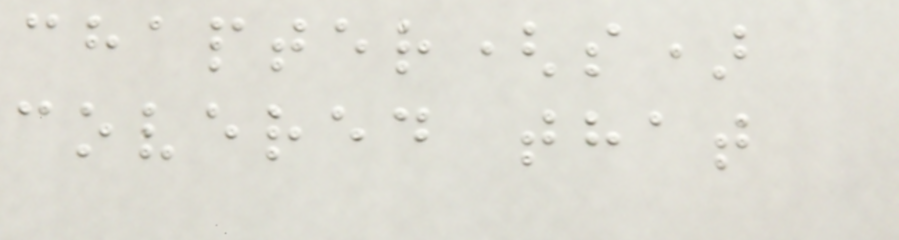chapter(s)
covered that
